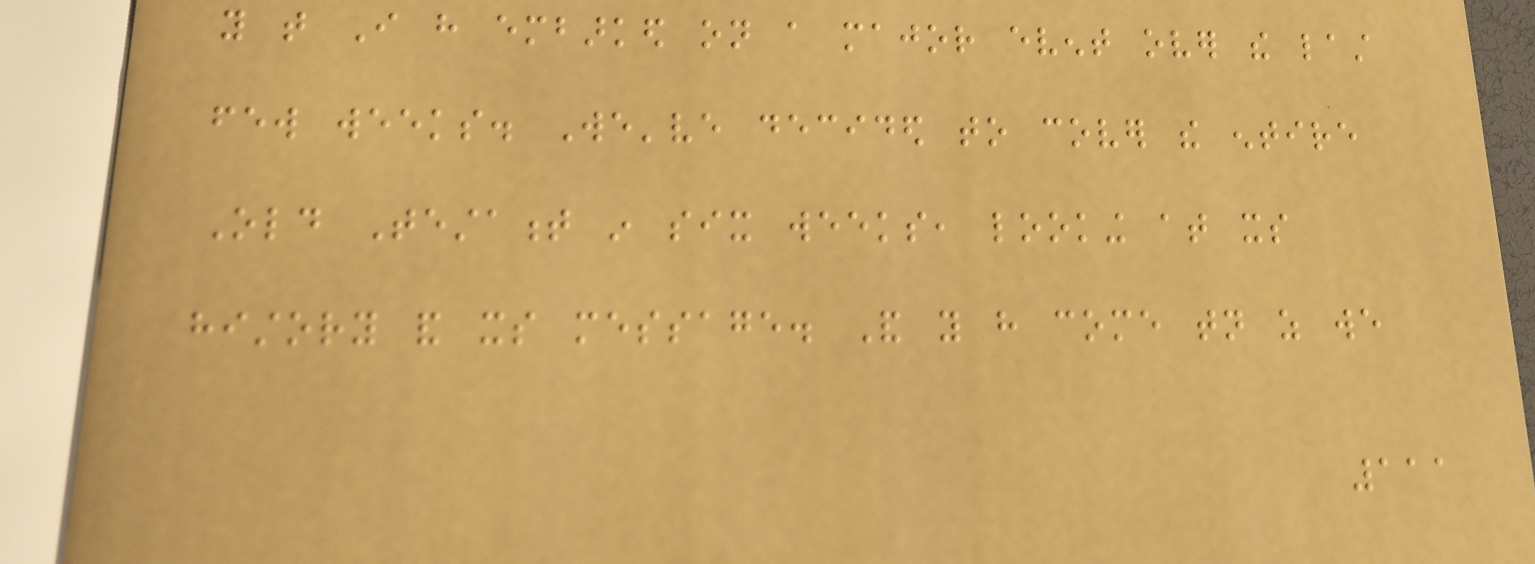you that I have embarked on a major event over the last
few weeks. We've decided to cover the entire
Old Testament in six weeks, looking at its
history and its message. And you have come tonight as we
111
